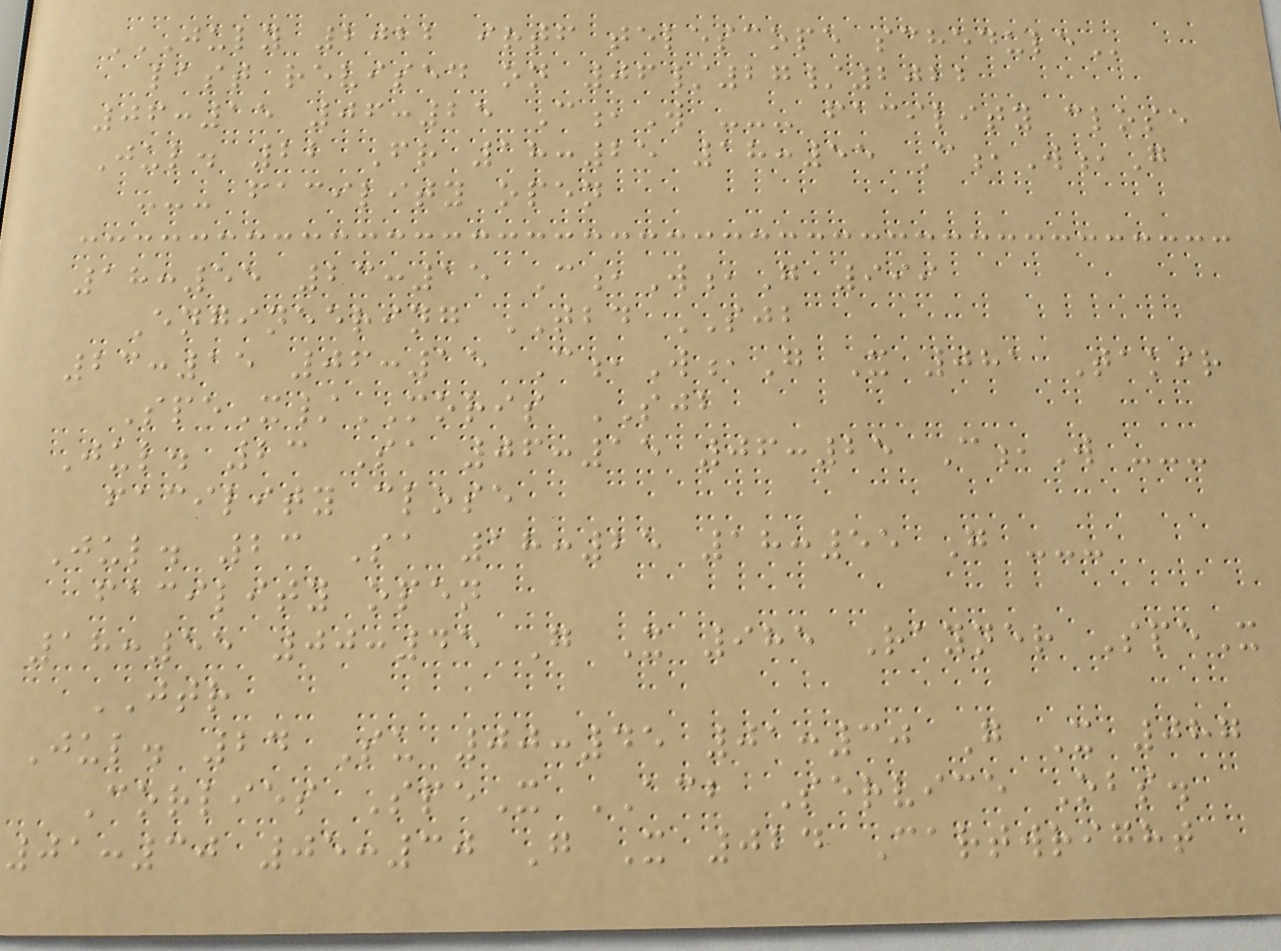JULY 2022 IRTF TELESCOPE SCHEDULE
last revised on 06/27/2022
06:15 06:25 C,W --- facility close
Jul. 22 Fr 18:25 18:55 C,W,G
--- facility open
18:55 23:15 C,W,G 999
Engineering TBD SJB
23:15 06:15 C,W,G X 081 Takir
SpeX/MORIS SJB
Jul. 23 Sa 06:15 06:25 C,W ---
facility close
Jul. 23 Sa 18:25 18:55 G ---
facility open
18:55 00:45 G X 985 Rayner SpeX
JTR
Jul. 24 Su 00:45 01:30 G X 087
Corlies SpeX ACB Service Obs.
01:30 05:30 G X 024 Cartwright
